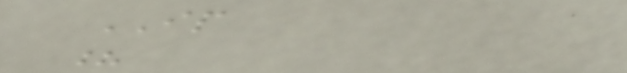IP
?
